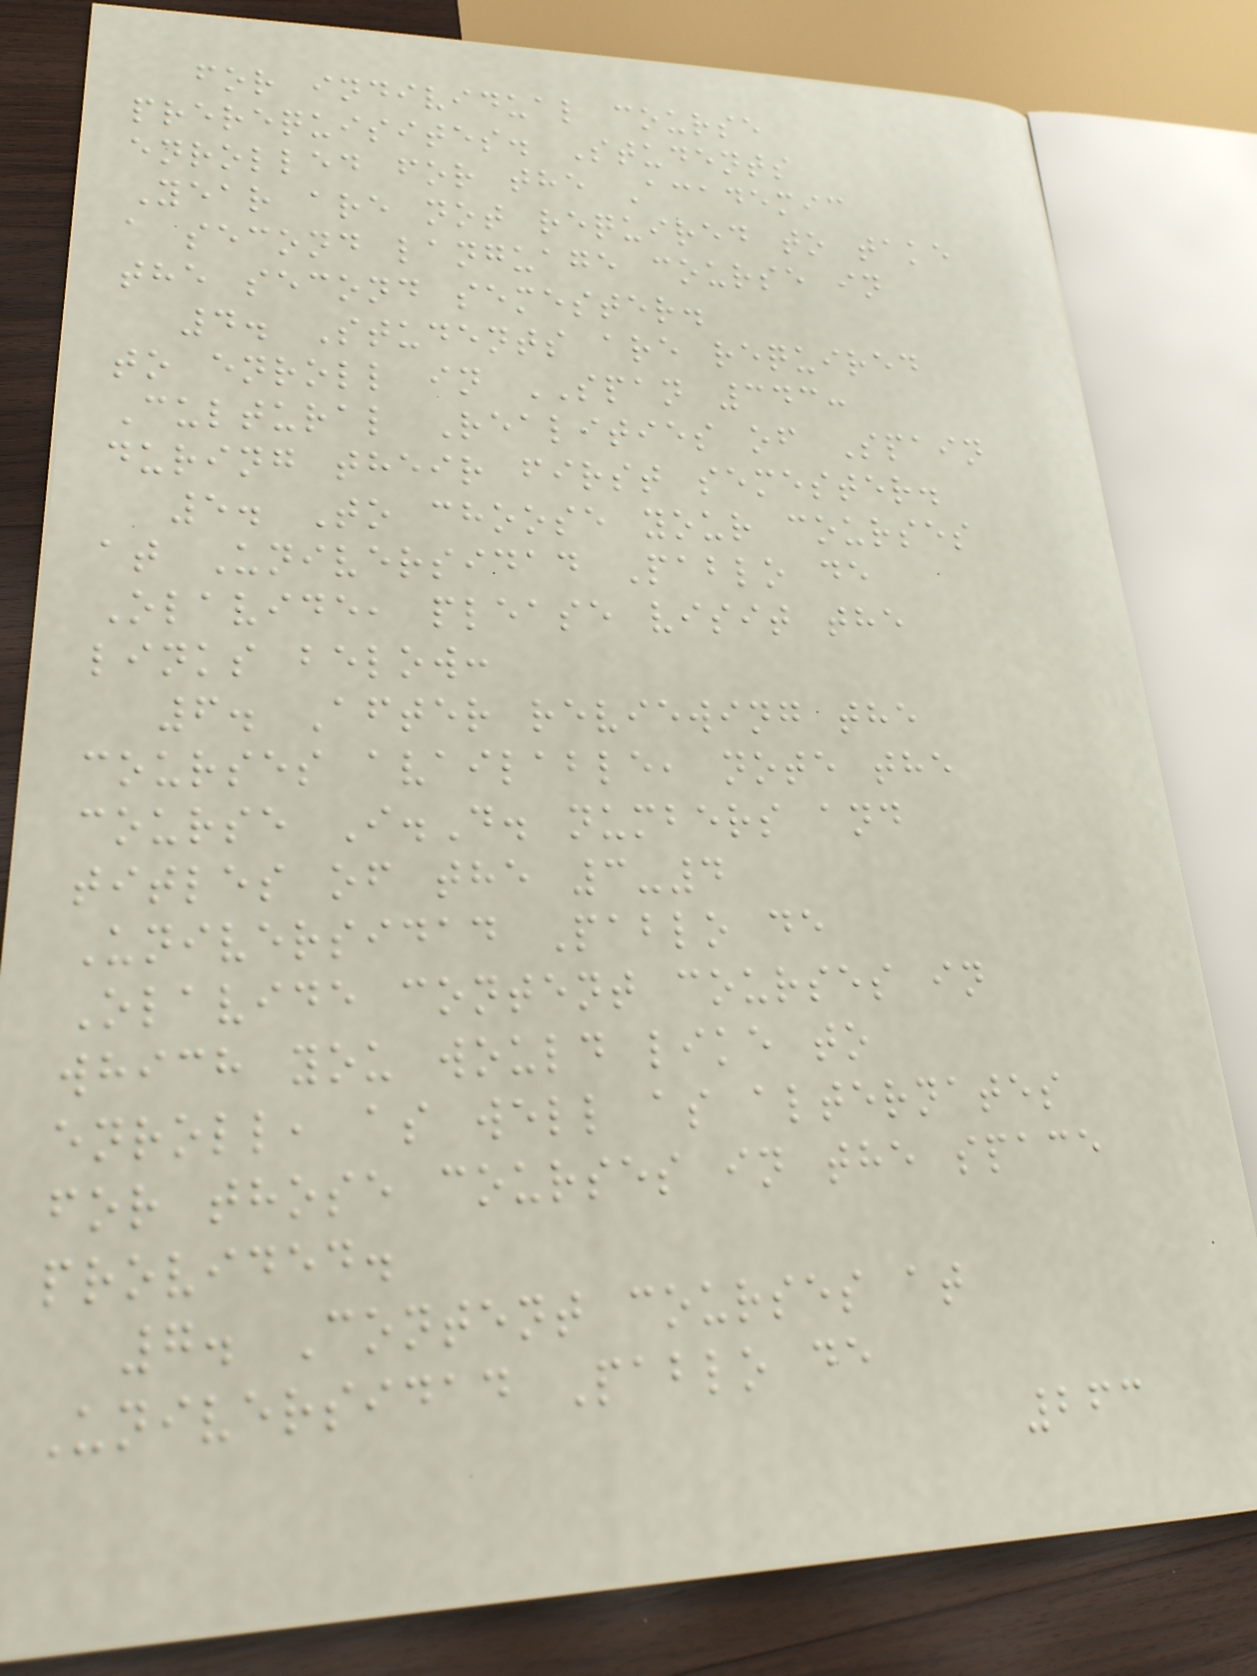for individual course
prerequisites. Students
enrolled for the Academic
Year are not required to take
a second language course in
the second semester.
4. Students are required
to enroll in SPAN 343:
Cultural Realities of Spain
during their first semester.
5. To choose your courses
at Universidad Pablo de
Olavide, please visit the
links below:
6. After reviewing the
courses available, note the
course I.D. numbers and
titles of the 3-4
Universidad Pablo de
Olavide content courses in
which you would like to
enroll, as well as alternates
for those courses in the space
provided.
7. Content courses at
Universidad Pablo de
263
